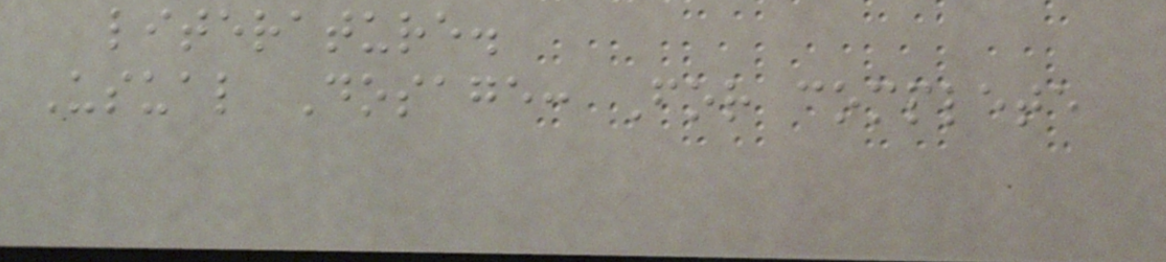literature.
Usual Dosage: For complete
